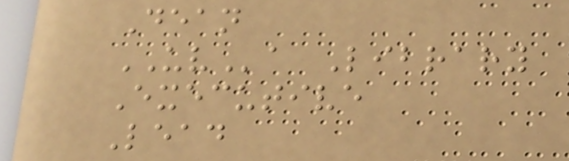Dean
UVa Library
Executive
Lead
